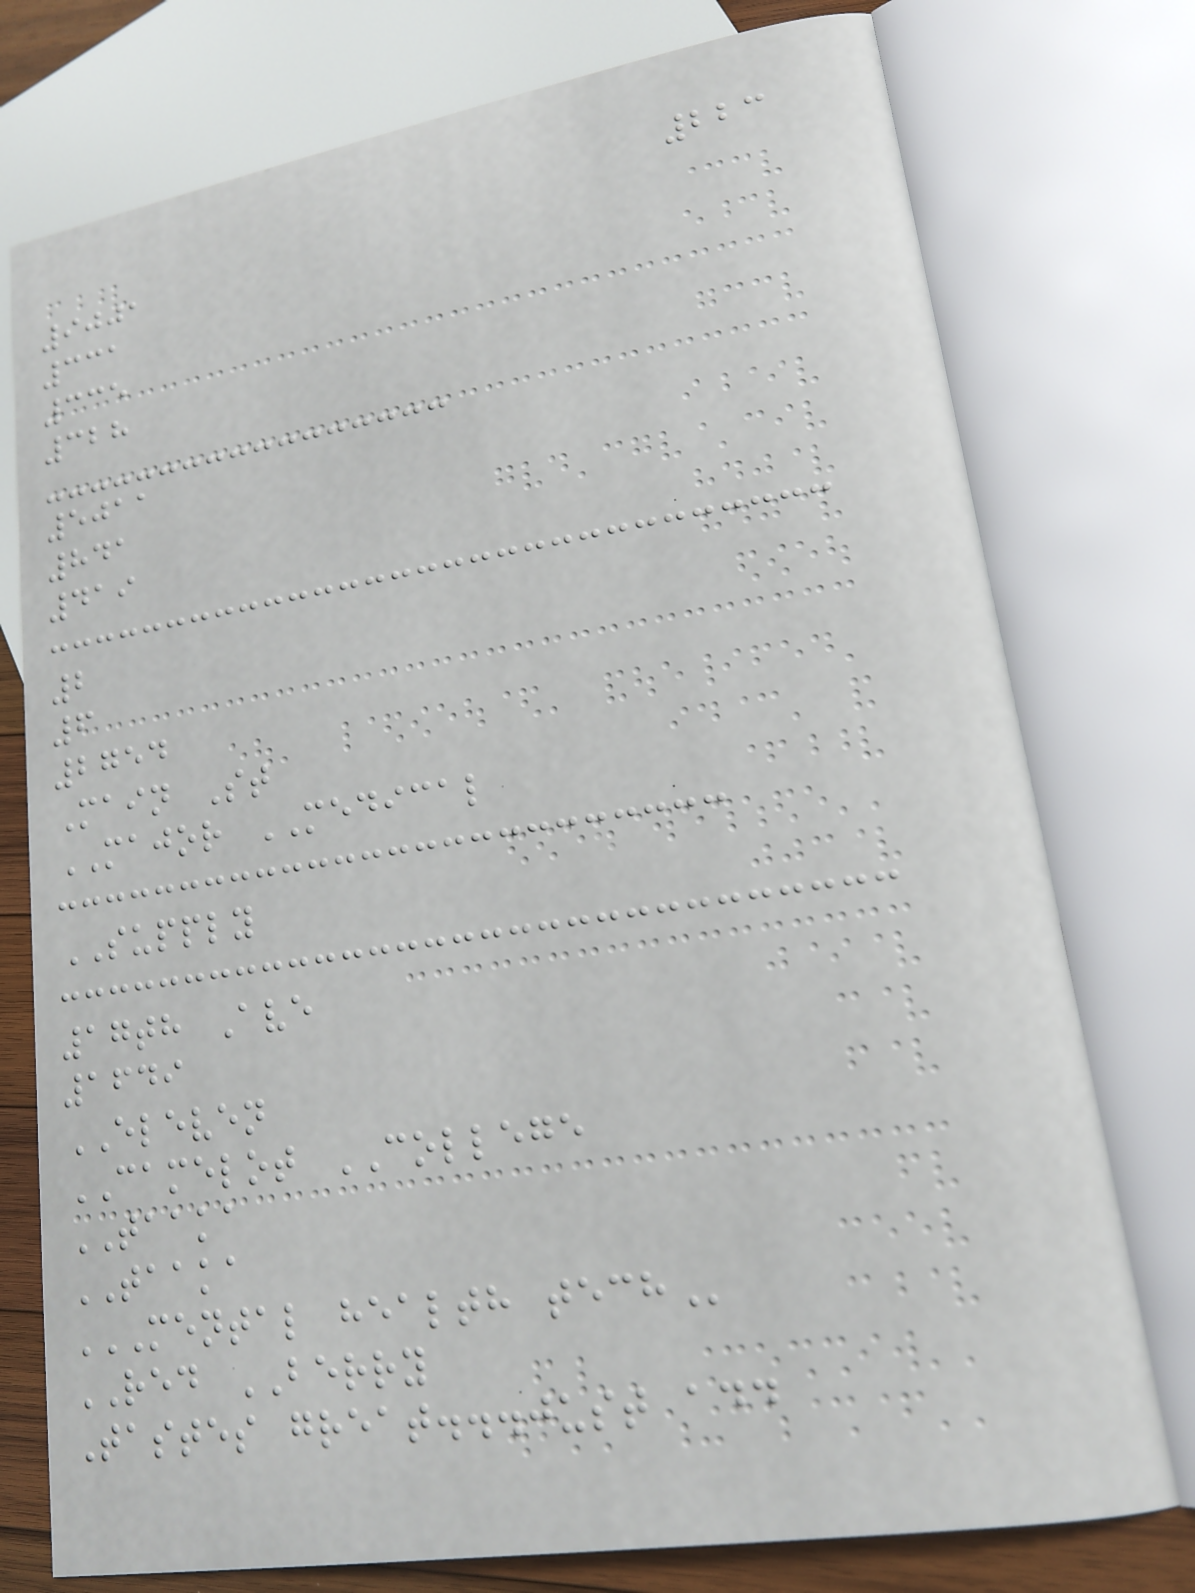223
9001
331
335
328
5011
841
419
2
6
2754
Main St
MAJOR MEDICAL
SUPPLY
17th Ave
1649
ELEVEN
CAMELOT COLLEGE
TAAKA
TAAKA
MENTAL HEALTH TECH
RED BERRY
Tastes great...just add
